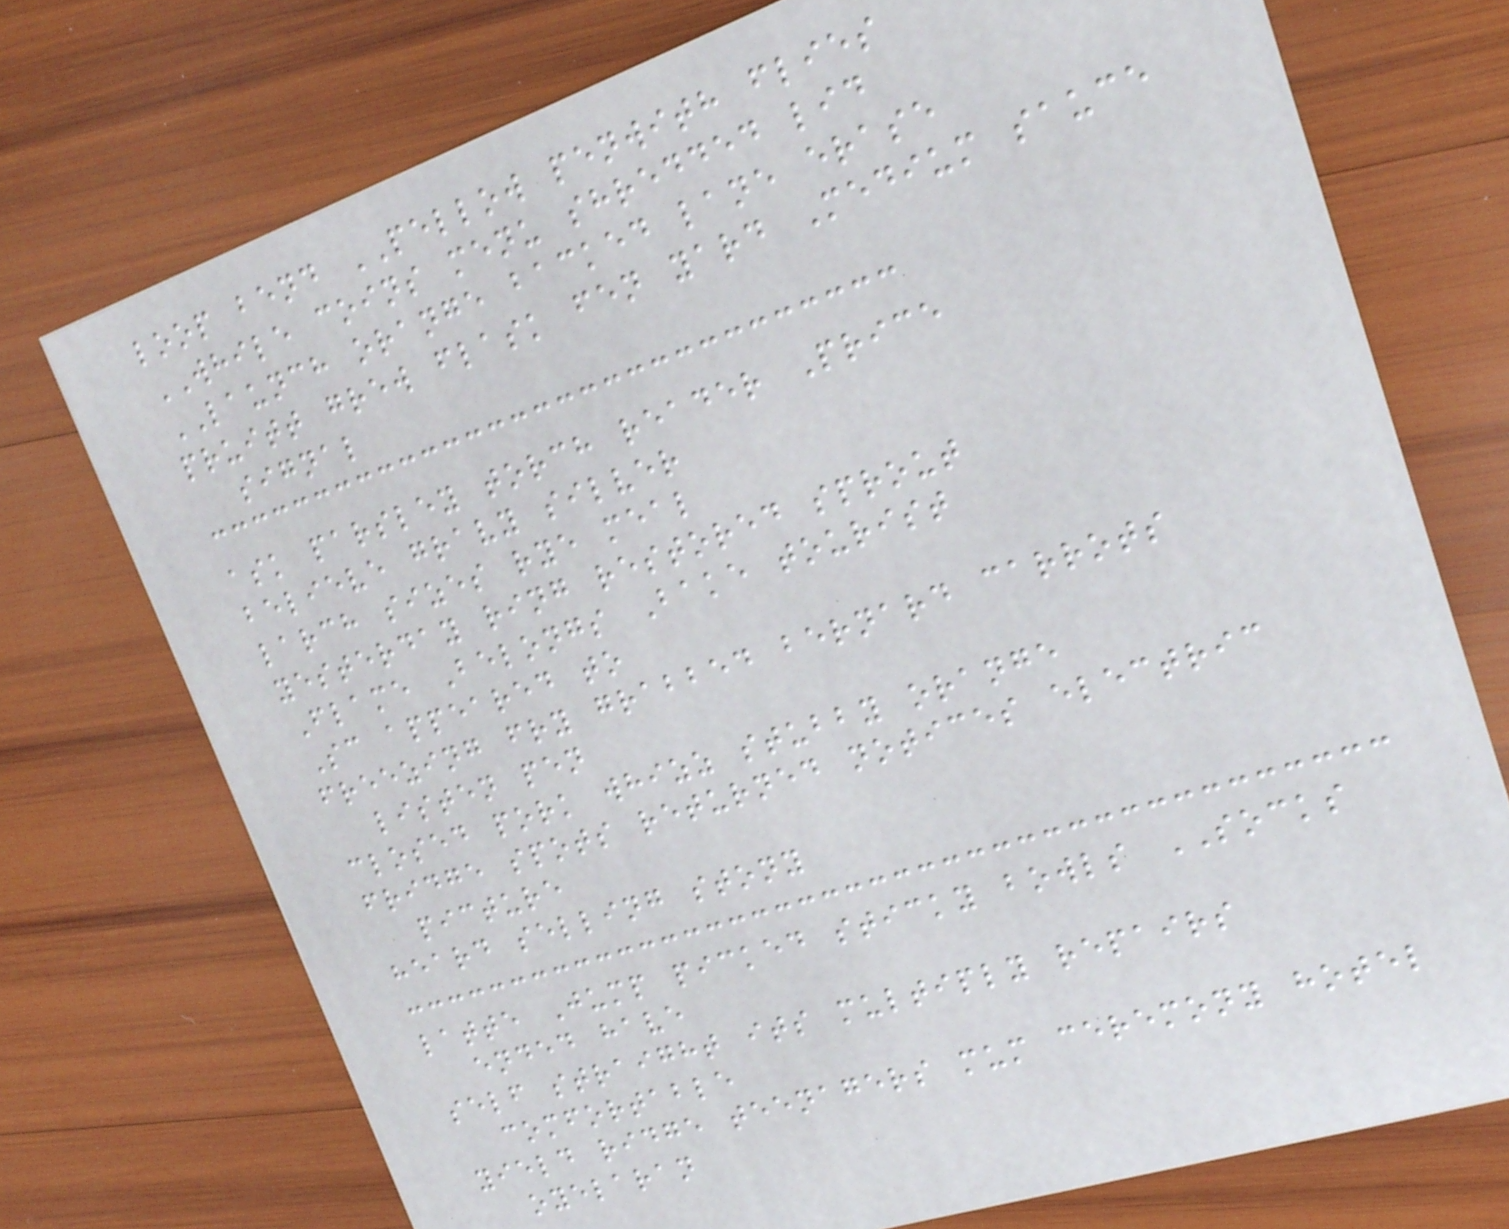loop bend PELLOW penwith flies
WHILE coins menu shredded lid
LAUNCH orange backed lane erase
pruitt grew flask fen yard Medium sauce
signal
ask parsley torch reader Price
believe gravy silver
larch sizes rye meal
yesterday ring restored sprout
Flame Belongs Bake tourist
Sc appeared to
freezing fry grabbed bernard carrots
listen pen
closed pork whizz stubby orange
fridge spots returned notices electric
picture
heard selling stony
latte Jump picked sticky bowls SOCKS
ended have
self straight its multiply repairs
comfortable
yield ridge teenagers mum ceremony hotel
oyelaran
